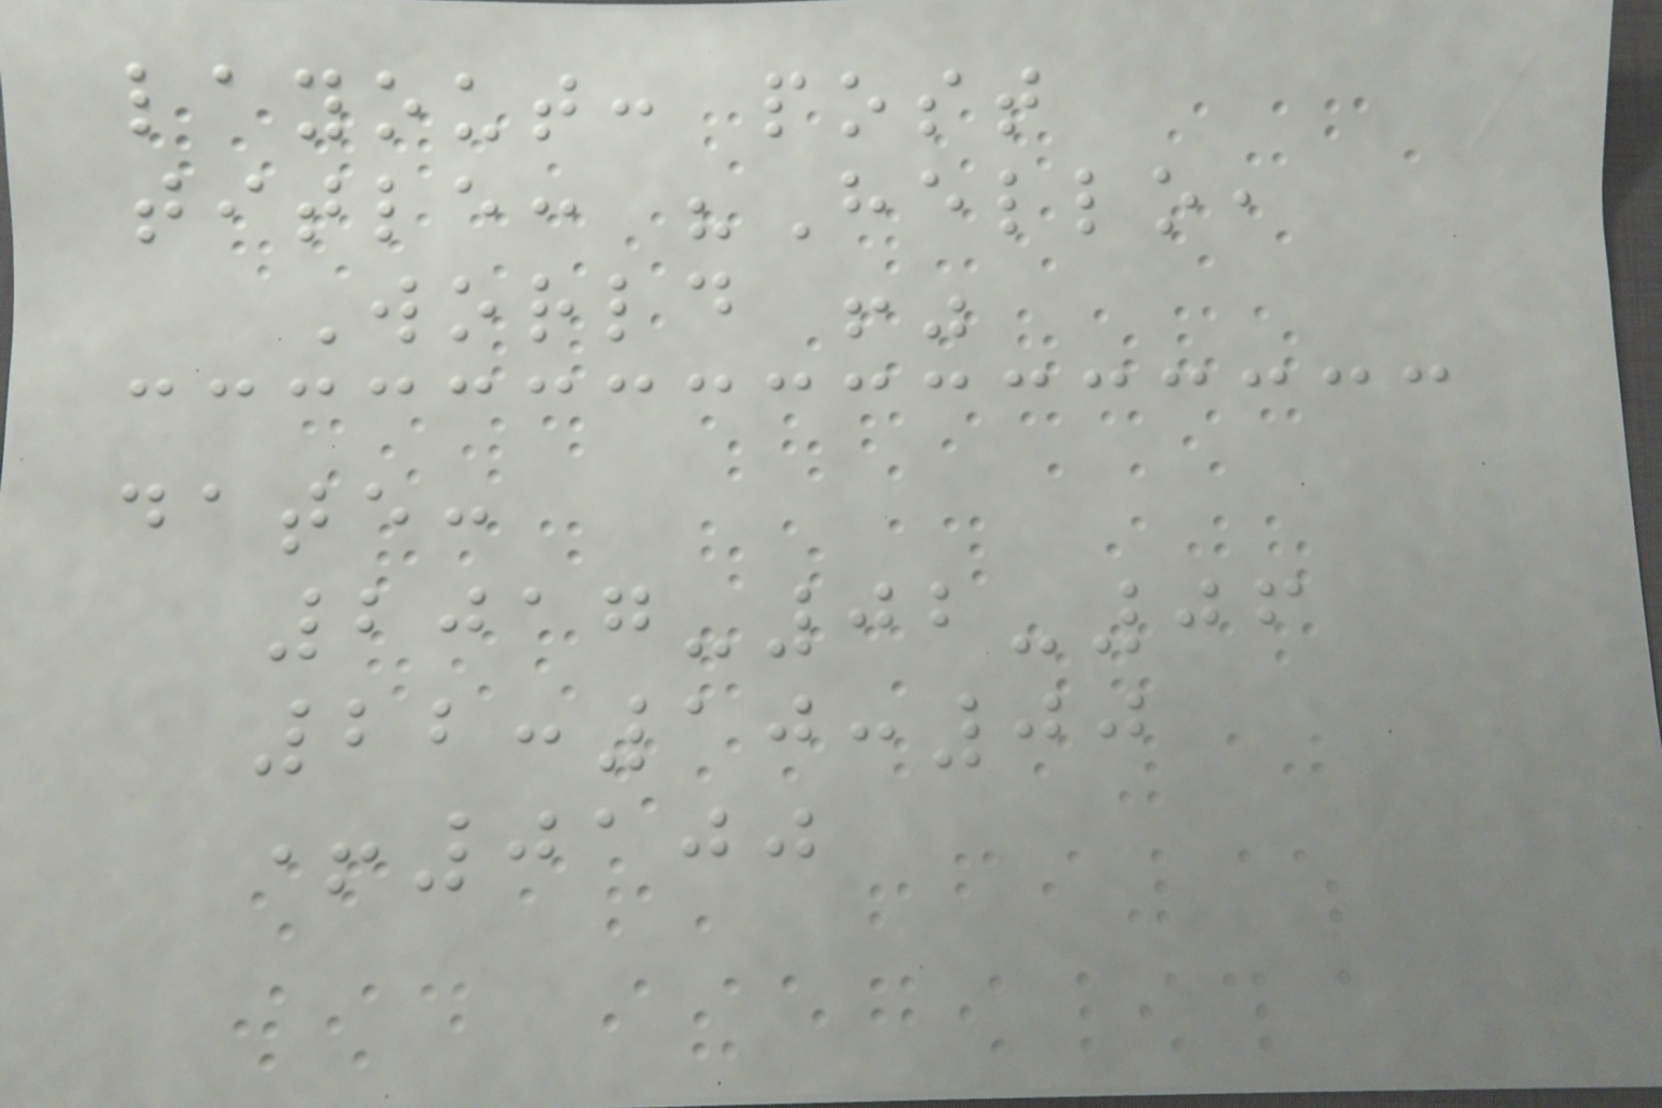layout: post
title: "Hello,
World !"
date:
2017-02-06
22:10:00
+0100
